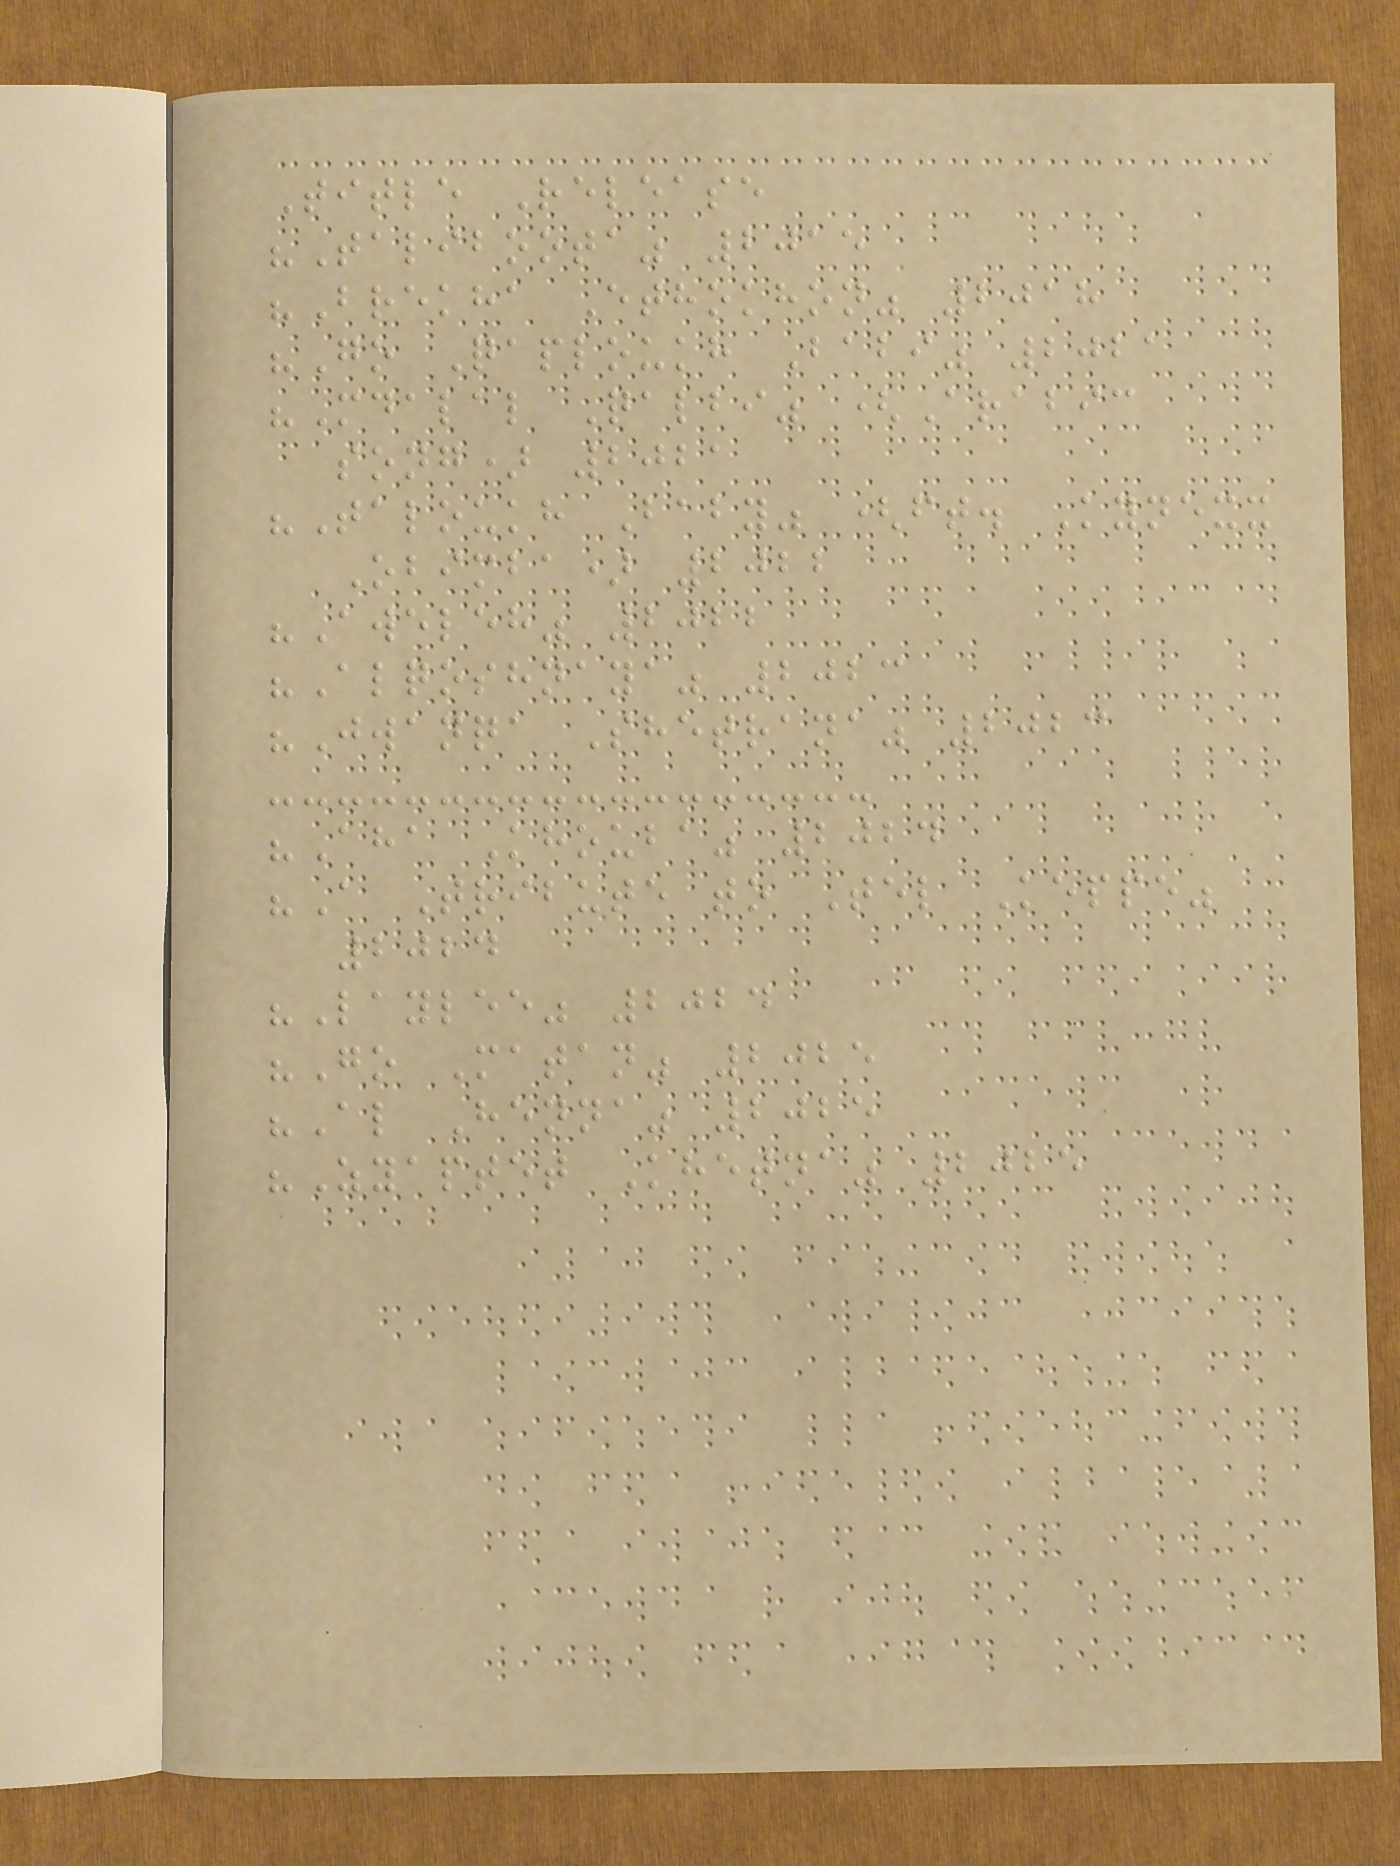Title Release
"Taliboota" 2015
"Brekha Ethokhon" 2018
"Go Qaploukh Babi" 2021
"Mdalal Qalbi" (Arabic
song) 2021
"Taloukh Baby" (ft. Kynexx
Obimba) 2022
"Aweleh" 2022
"Alqoshnaya" 2023
"Jwanqa Shetrana" 2023
"Aha Khouba" 2024
"A Tribute to Tel Keppe"
2024
"Laylee" 2024
"Go Matan" 2025
"Al Henna" 2025
"Zyaptet Khetna" 2025
